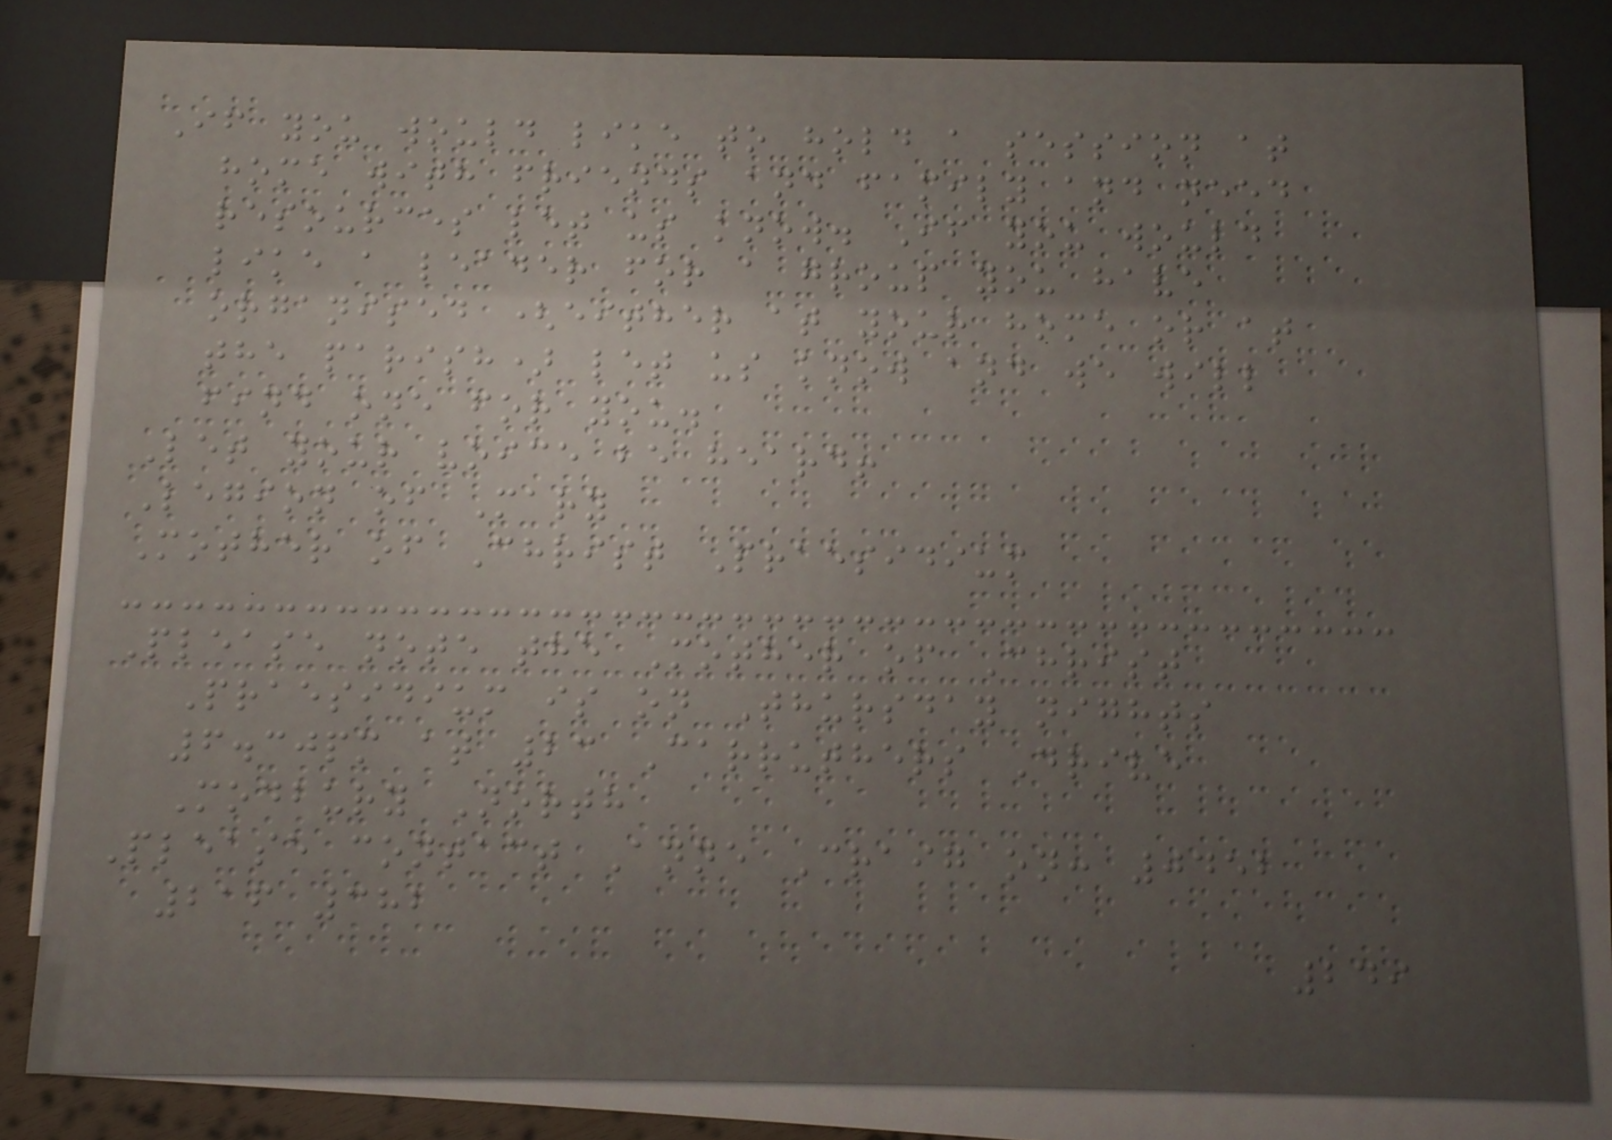If you would like to hold a session at
home with friends and family and need
resources let us know. If you would
like a leader for a group you have
organised (either at your home or at
the parish) let us know and we will
find one for you.
Let your voice be heard!
Legion of Mary
Mother of Christ Praesidium
Please note the Mother of Christ
Praesidium is on Thursday nights
6.30pm at 23 Carruthers Drive
Modbury North
Please contact Anne Craig on: 0452
216 382
249
